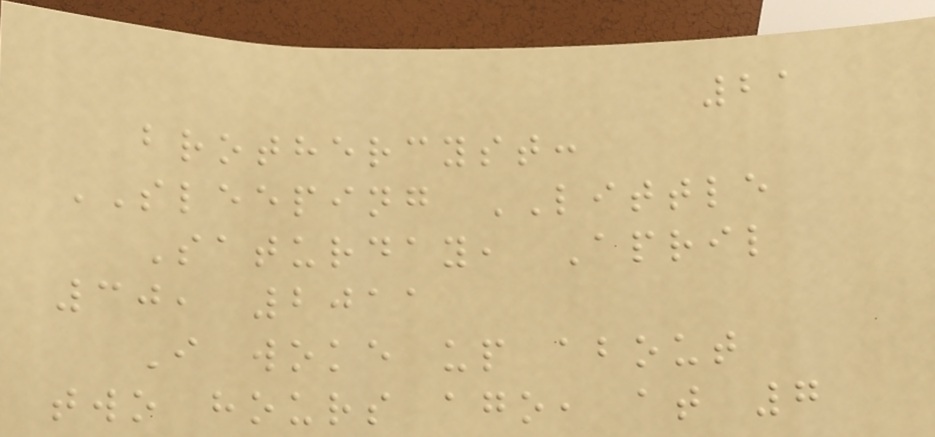21
brothercyst:
SLEEPING LITTLE
Saturday, April
30, 2011
I woke up about
two hours ago, at 7
